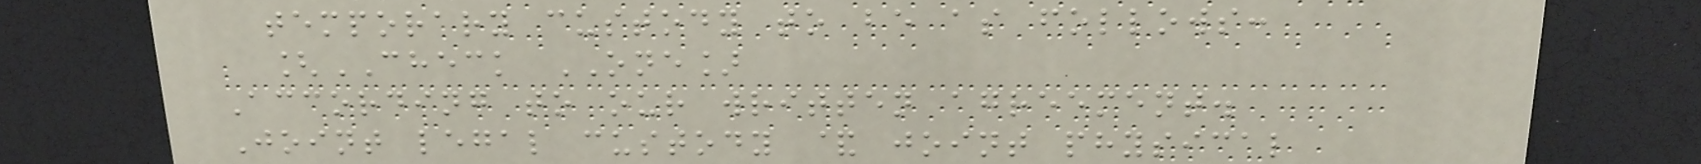temporary custody to be as follows:
[CHECK ONE]
According to our written agreement.
Joint legal custody & joint physical
